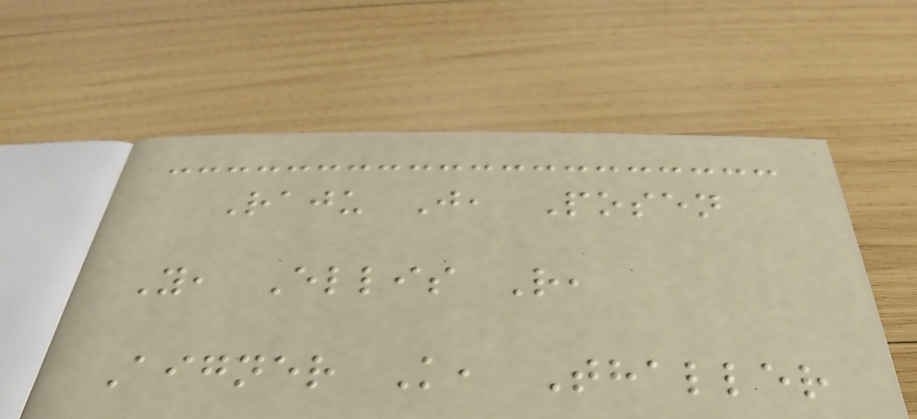Raju J, Posen
Y, Ellis R,
Aigner K, Thaller
